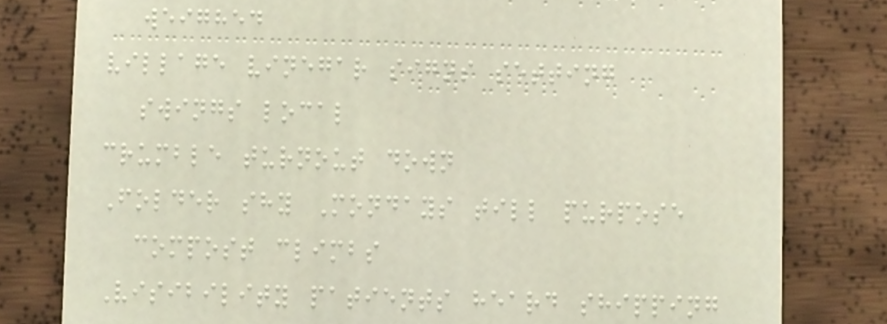weighed
village vinegar signs setting
swings local
crumble turnout down
Folder shy Mondays till purpose
compost climbs
Visibility patients heard shipping
